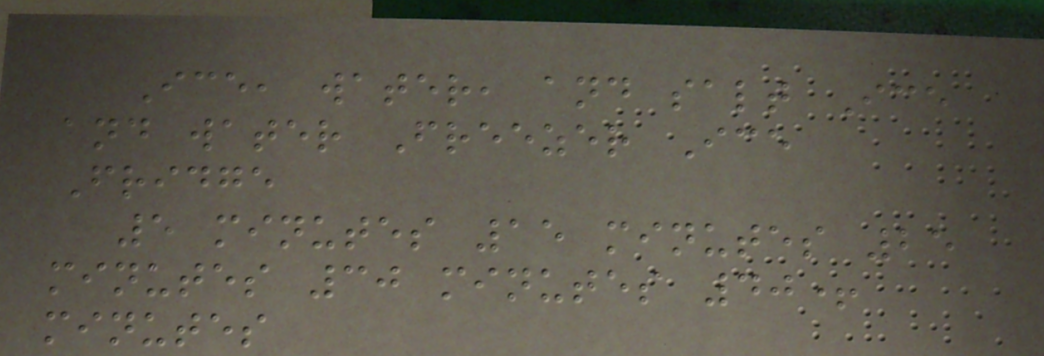Ice, water, and salt Ice
and water Freezer Ice
Fridge
5 minutes 15 minutes 25
minutes 30 minutes 40+
minutes
